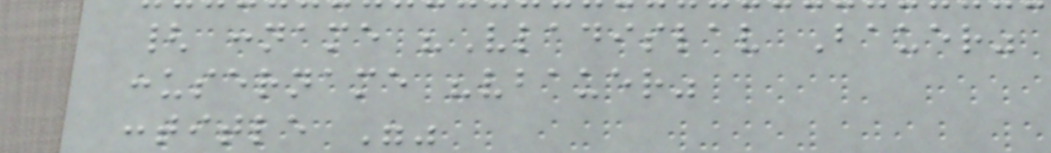{ :name "Vladislav Bauer"
:username "vbauer"
:title ""
